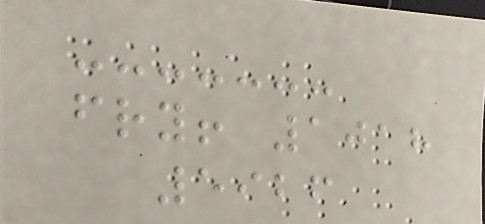fry! 1018
5926
